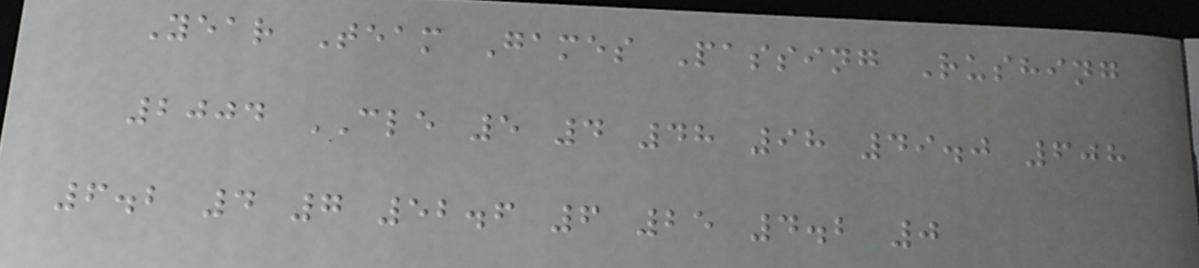Year Team Games Passing Rushing
2004 CLE 5 4 48 98 49.0 608
6.2 4 7 52.6 6 25 4.2 0
